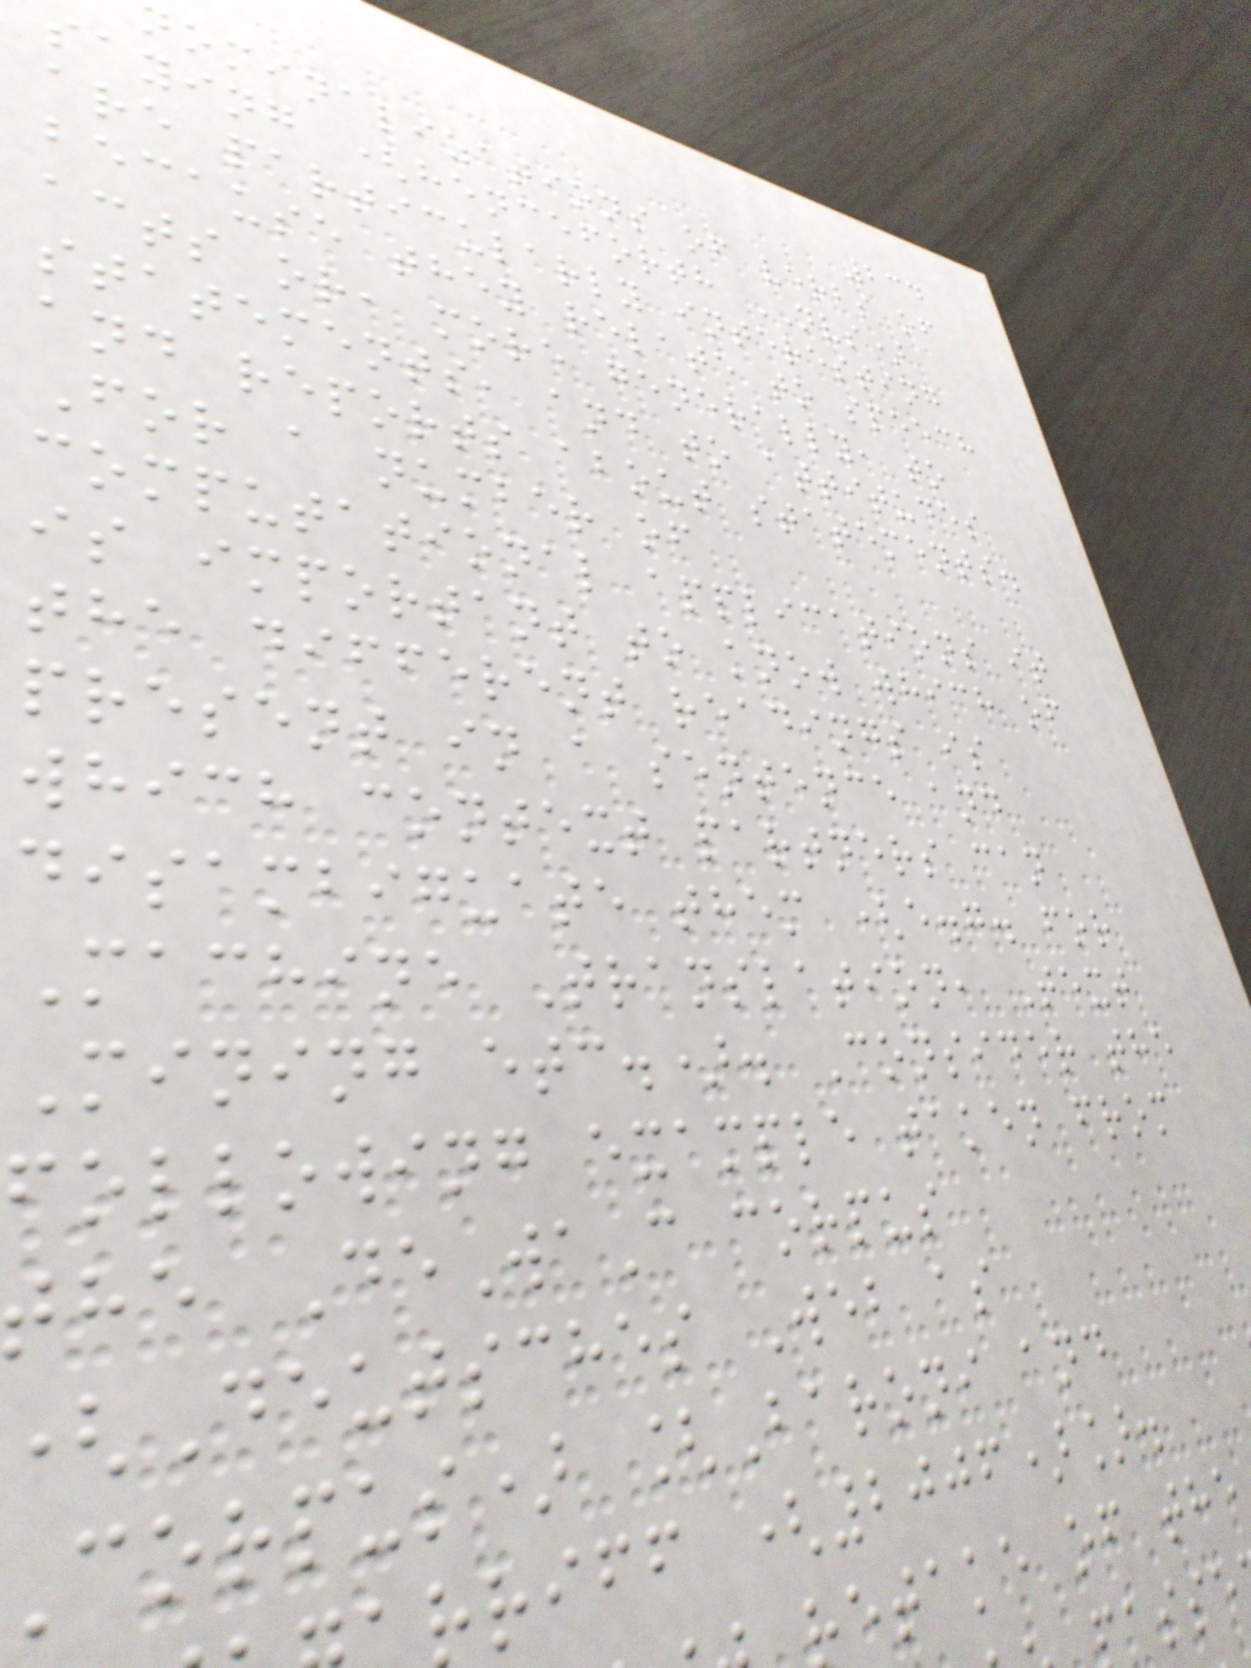234
ominalizations of verbs of
saying (henceforth NVS)
are particularly interesting
because they relate to speech
acts or, more generally, to
statements, and to attitudes
and reports about statements.
For a number of
computational applications it
is important to know which of
the different readings is
present in a sentence and
which context partners can
disambiguate them (e.g. for
Machine Translation, Text
Mining etc.). Consider the
following example taken from
the DeWaC corpus
Deutsches Web as
corpus) [Baroni and
rriff (2006)].
etake of the
